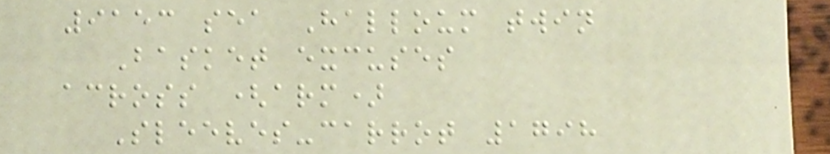9153 sea Halloum twin
Basket excuses
across (arm)
Sleeves-carrot 1798
